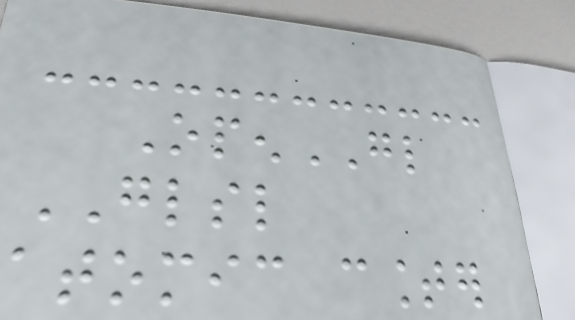OpenGL
GLSL
atomic counter
